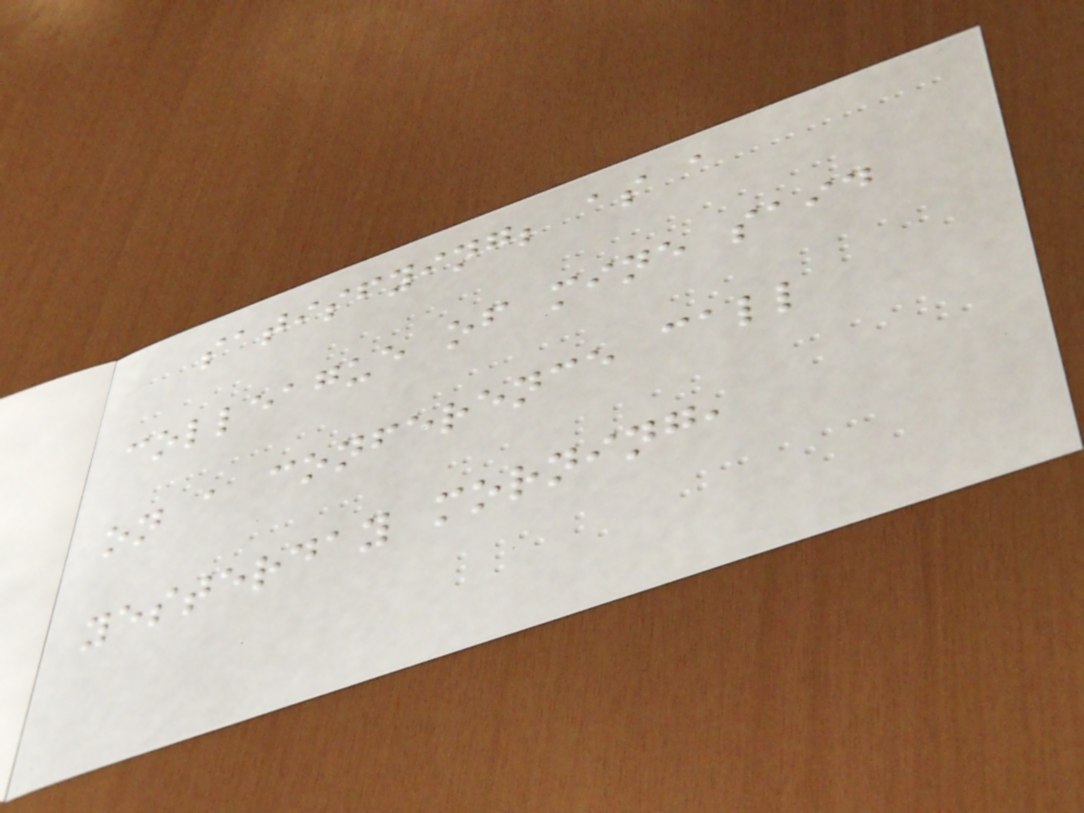satisfying; as a
colleague of mine said
on a conference call
yesterday morning,
